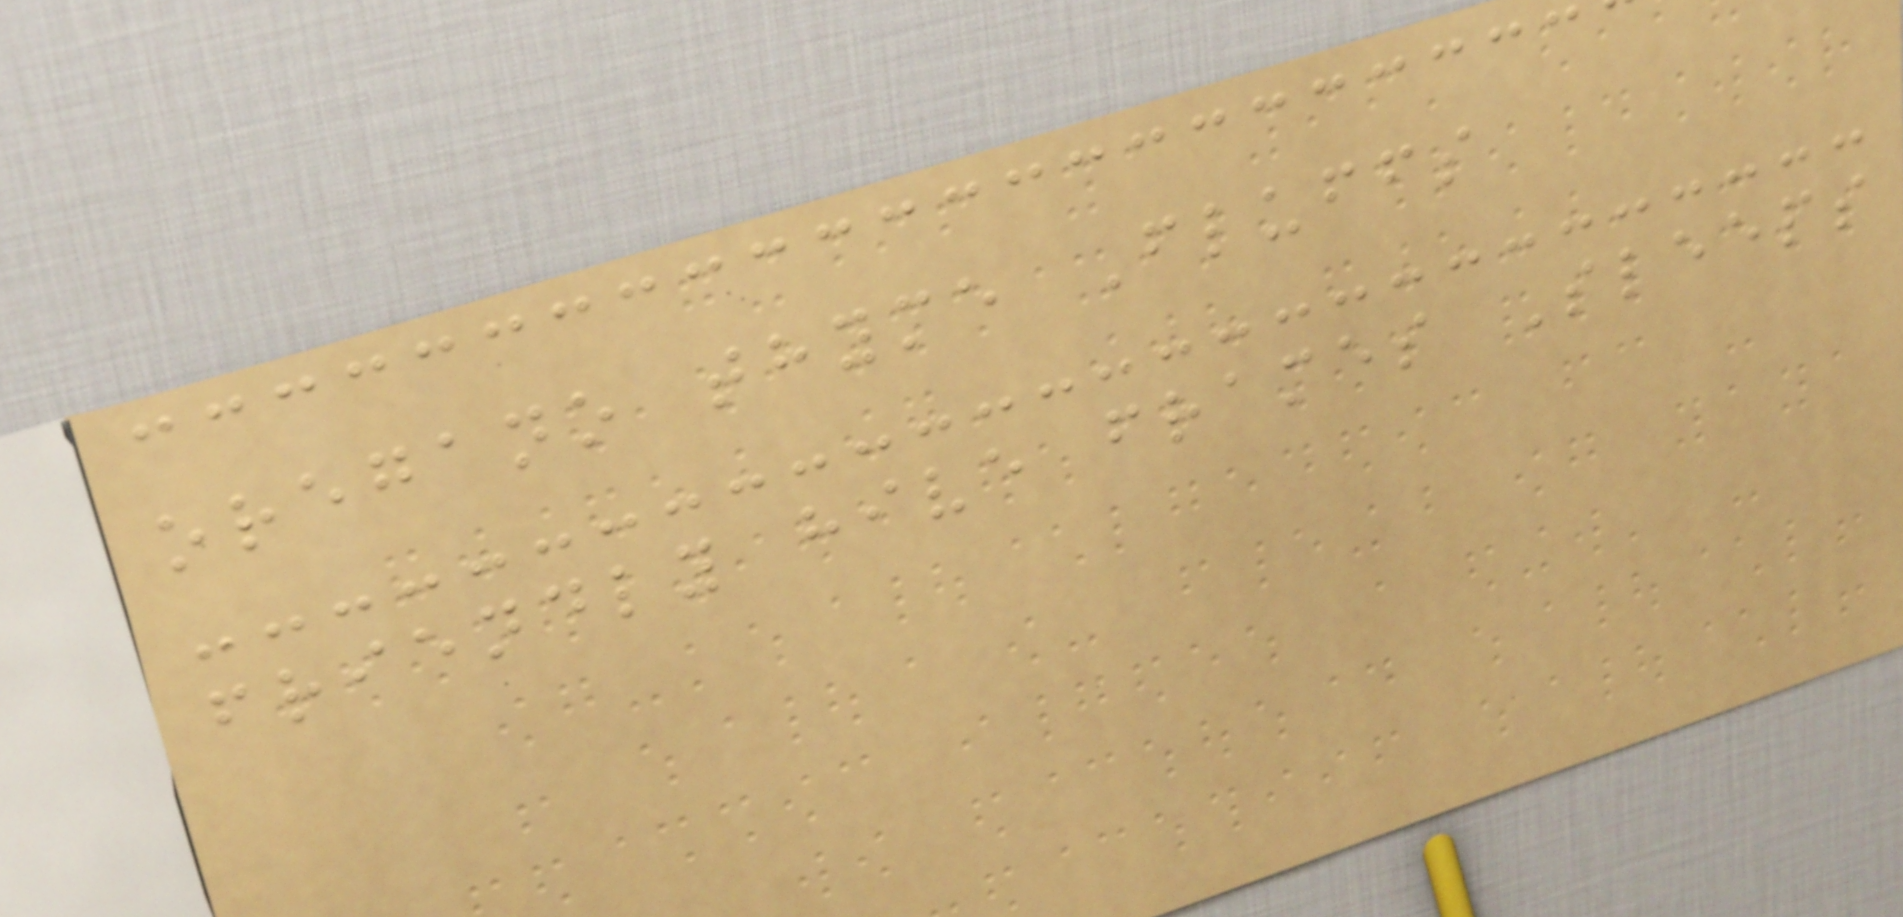oregano thyme Fluffs
friendly hive frames Sleeps
